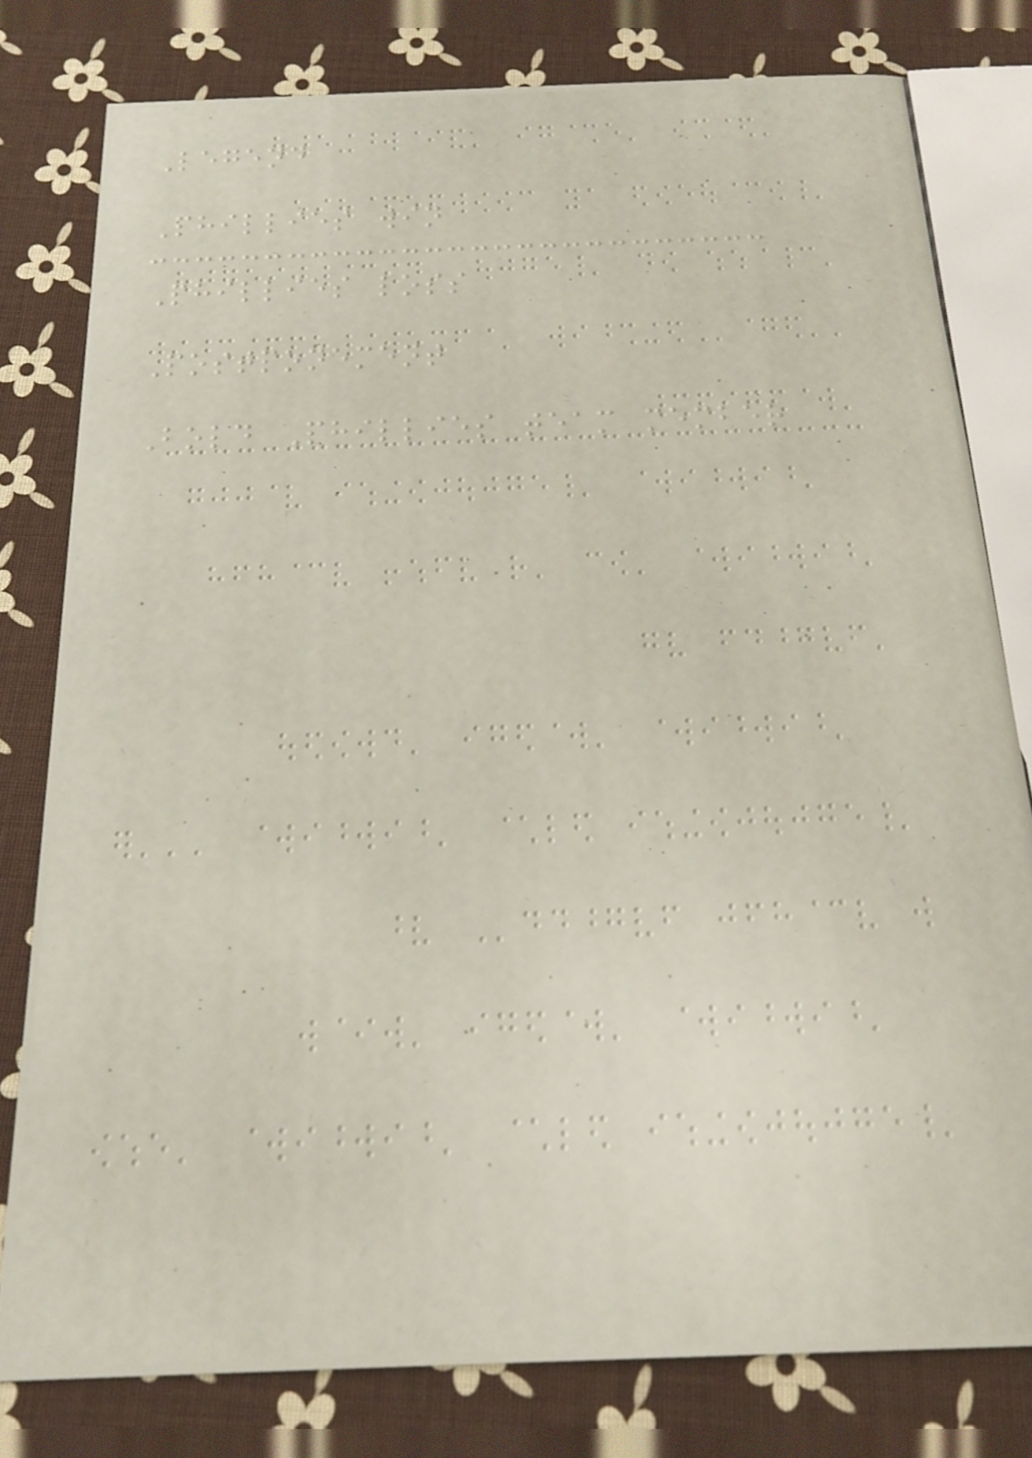Legend
Phillies win
Phillies loss
Postponement
Bold Phillies team member
